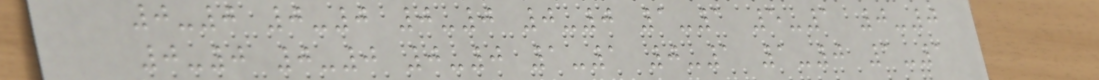0-0 0-0 0-0 0-0 1-1 5-1 0-0
0-0 0-0 0-0 1-1 0-1 1-0 1-1
